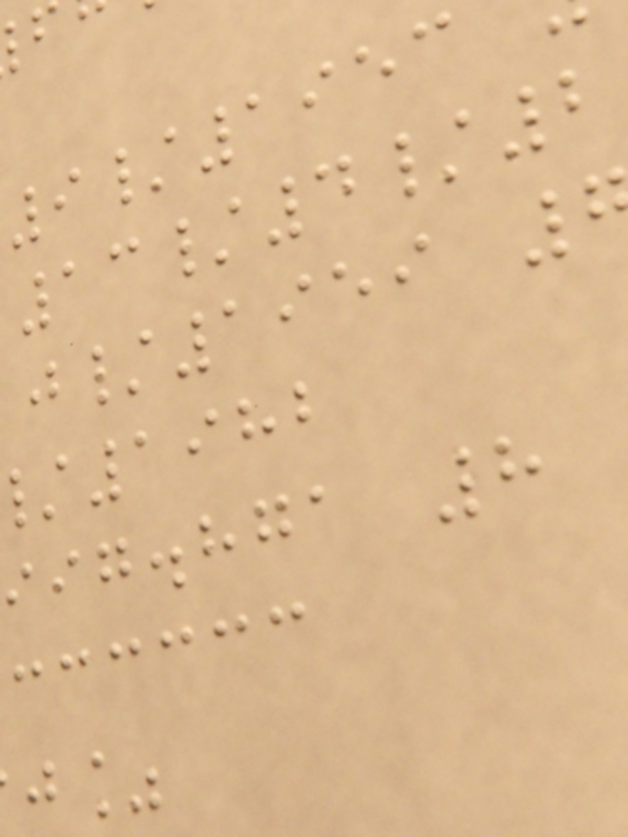9/1953
13/4/2
/1959
1982
iig.hga 8
